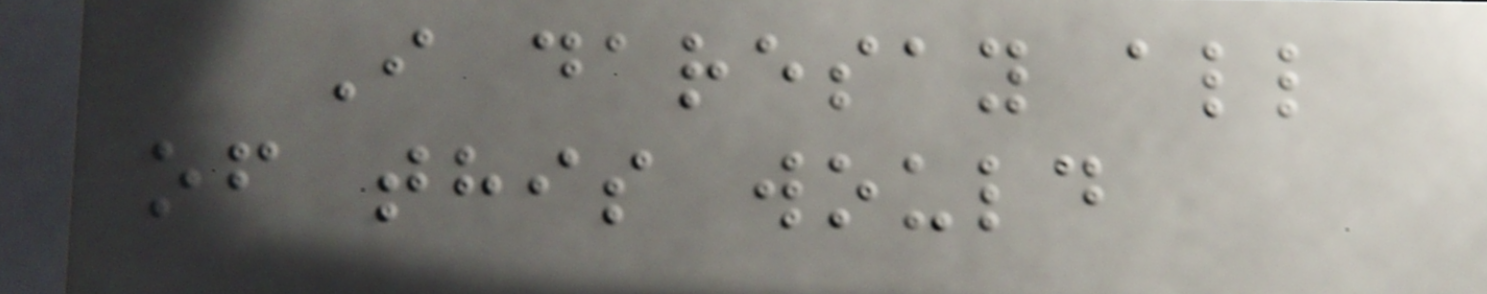I daresay all
of this would
